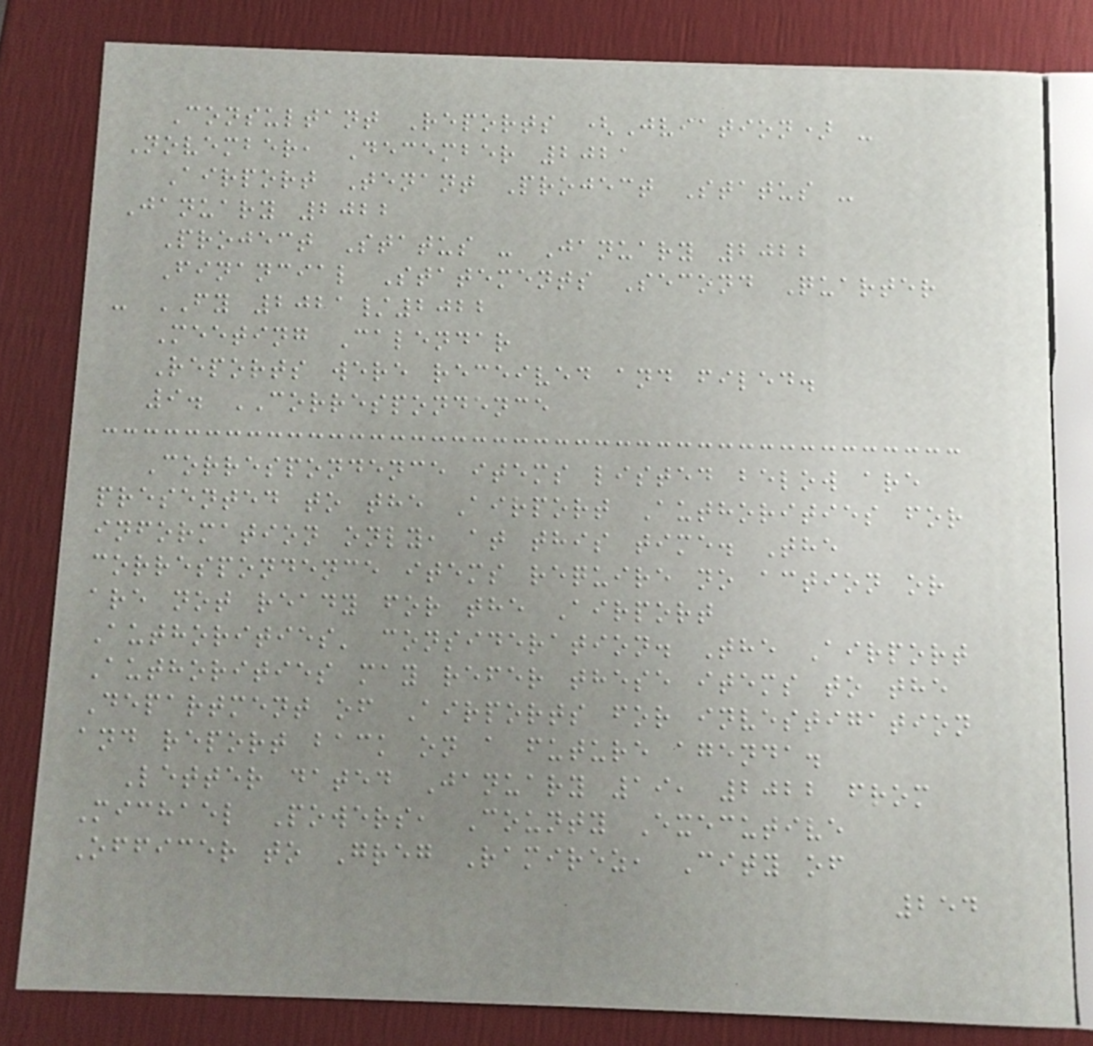Consultant Reports (Jviation) -
November, December 2021
Airport Tenant Project Status -
January 2022
Project Status - January 2022
Financial Statements Second Quarter
- FY 2021/2022
Meeting Calendar
Reports were received and filed.
9. CORRESPONDENCE
Correspondence items listed below are
presented to the Airport Authorities for
information only, at this time. The
correspondence items require no action or
are not ready for the Airport
Authorities' consideration. The Airport
Authorities may refer these items to the
Department of Airports for investigation
and report back on a future agenda.
Letter dated January 19, 2022 from
Michael Powers, County Executive
Officer to Greg Ramirez, City of
254
